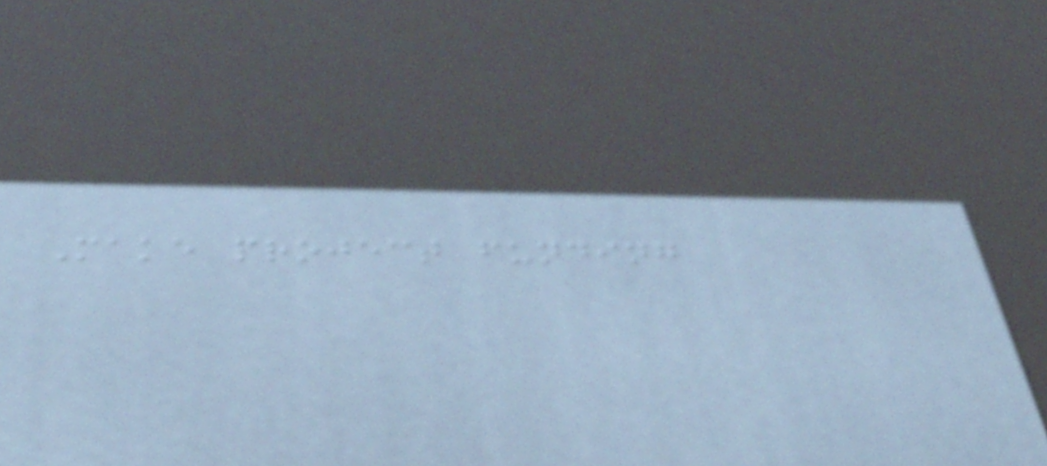Make project funding
